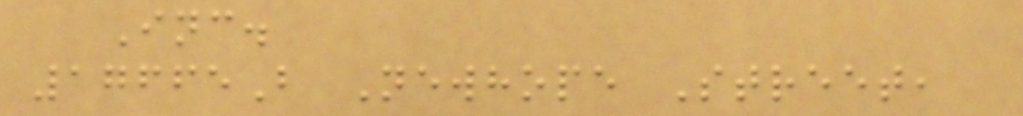Inc.
17665B Newhope Street,
